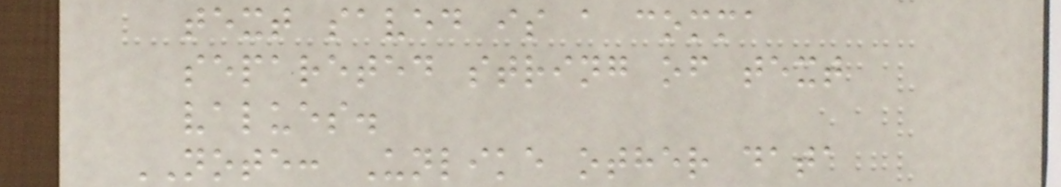text saved is a comma
separeted string of text
values.
NOTE: Unlike other data
